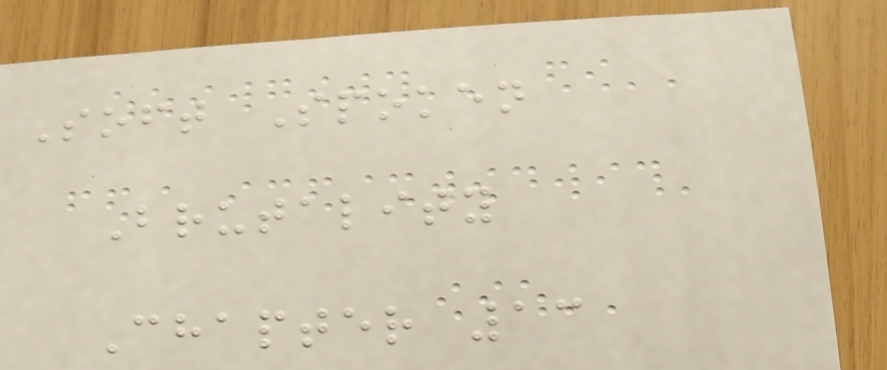Soft Spoken
Brutality
Chapter 13
